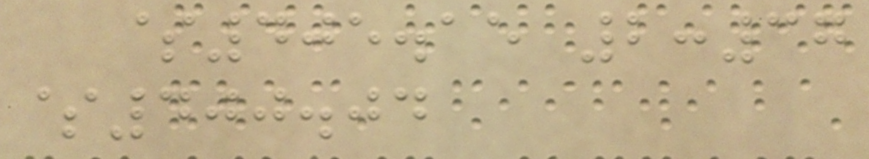$405.15 2:37
$400.04
